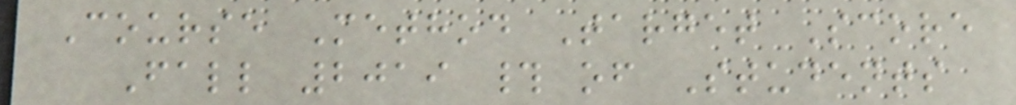Course Method Target Score
Fall 2019 # of Students
